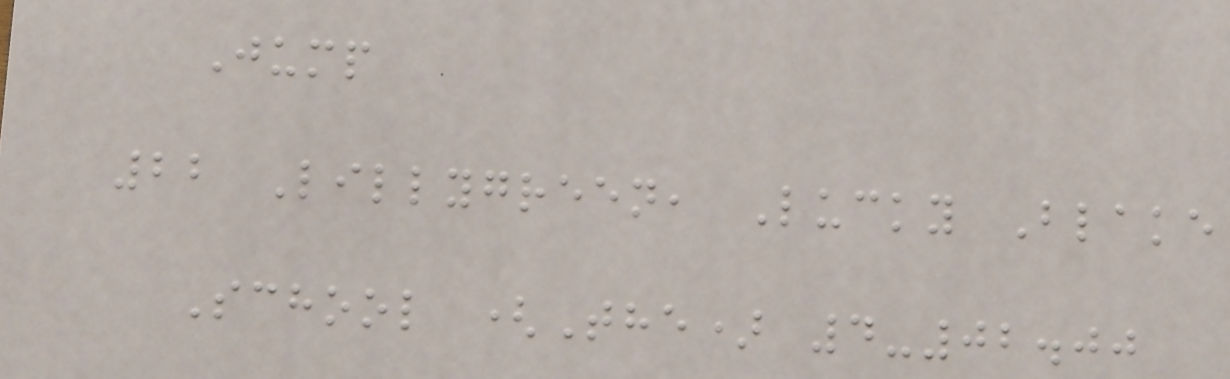Jump
22 Lillygreen, Lucky Blake
School (The) 4-02.00
